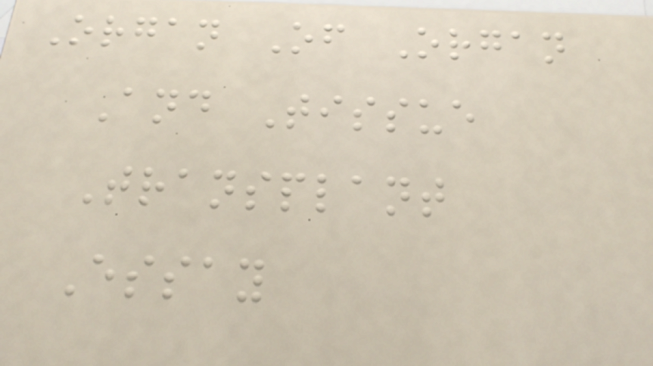Organ Of Organ
And Tissue
Transplant
Essay
